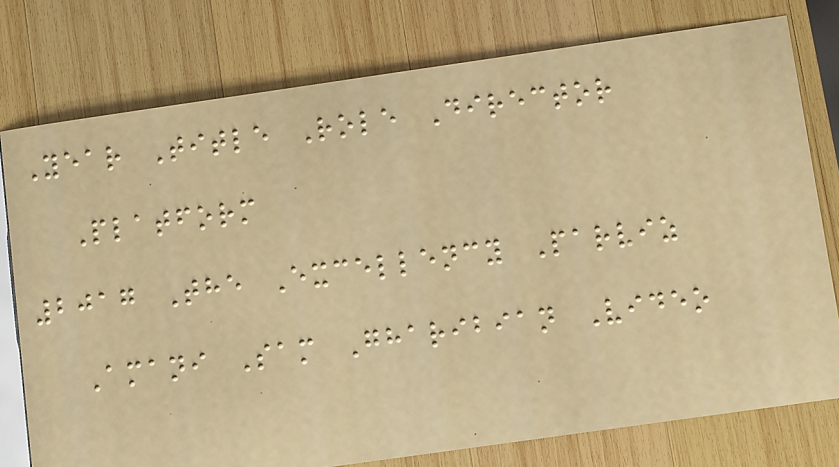Year Title Role Director
Platform
2017 The Excellency Parviz
Amani Sam Gharibian Video
